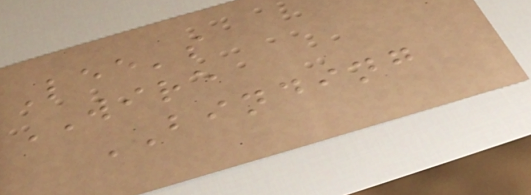Lee's
WIRE
BINDING
